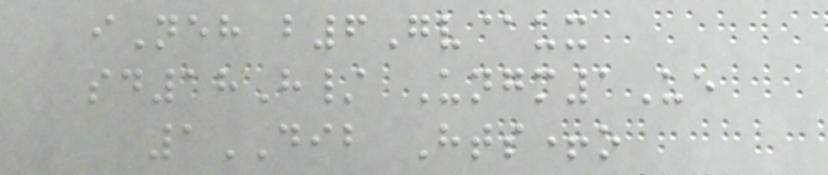iNeh b6Gv@ux
sd18H/ Ungm1Ue
1DIB Hts+o
